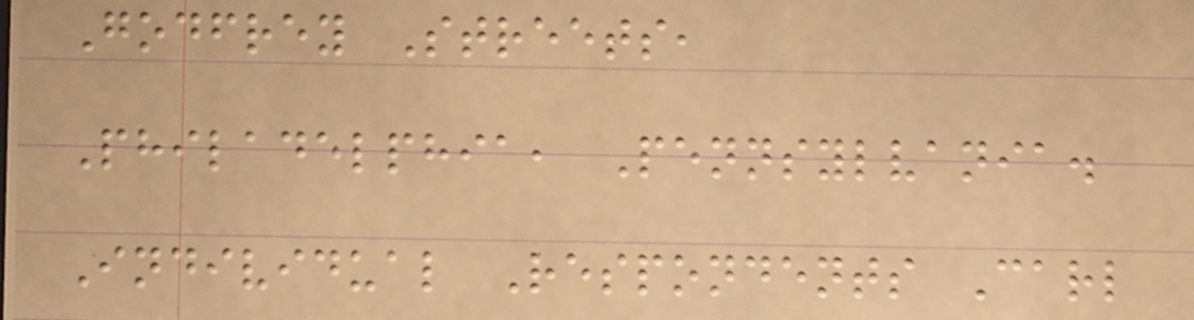Godfrey Streets,
Philadelphia, Pennsylvania.
Individual Respondents Carl
